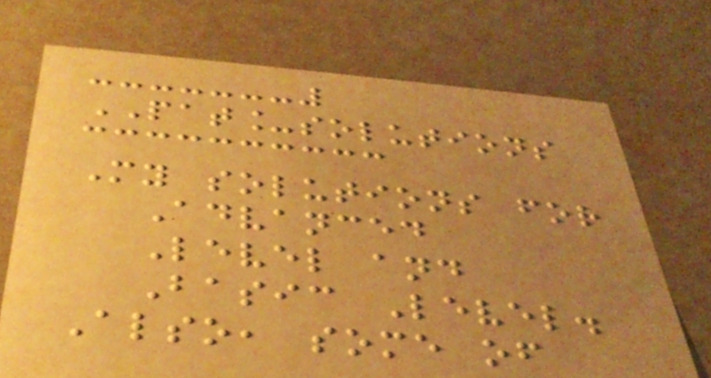PAT_solutions
My solutions for
Advanced
Level and
Basic Level.
Also, some of
